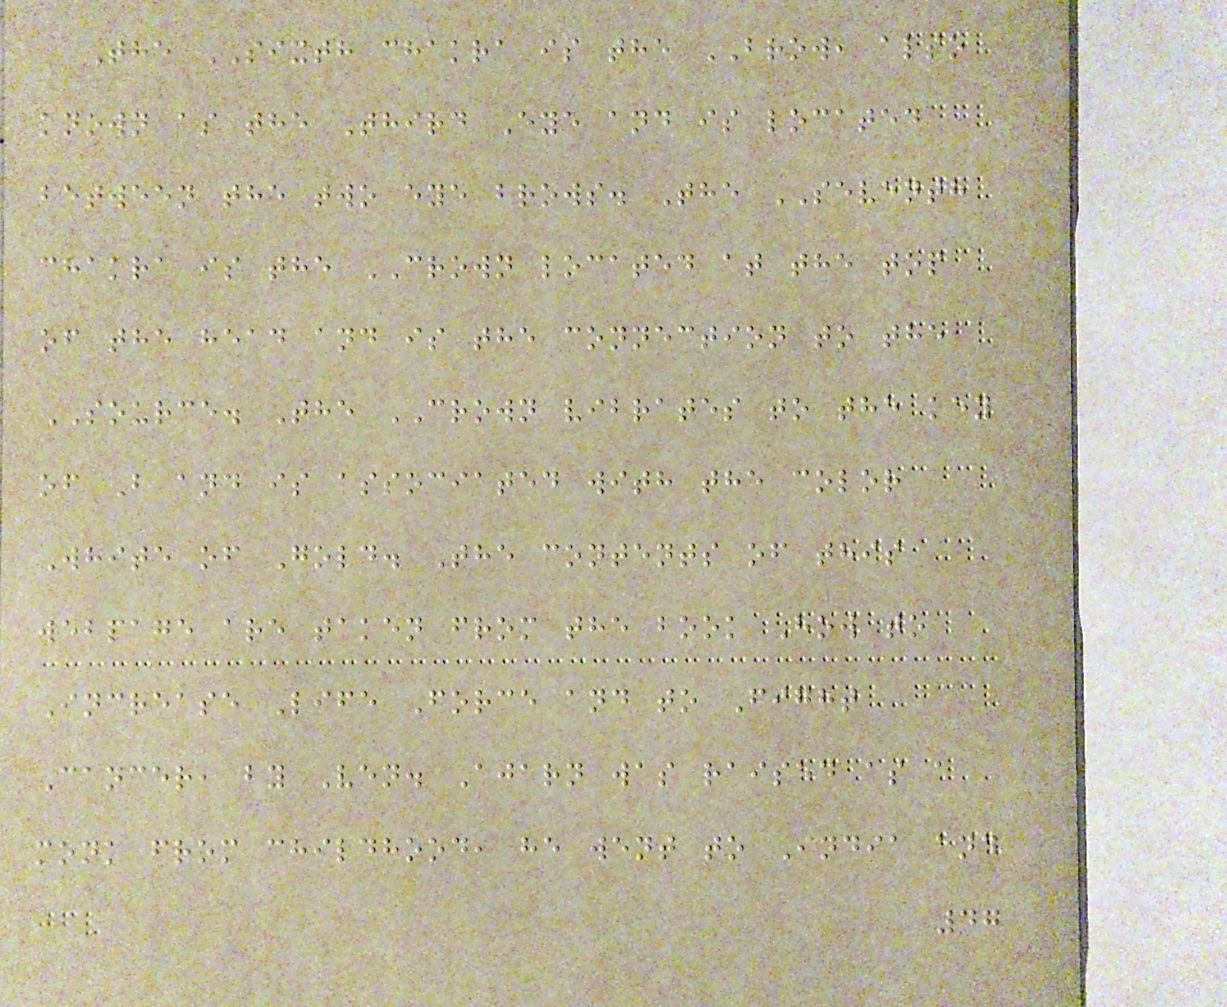The SIXTH chakra is the BROW, also
known as the Third Eye and is located
between the two eye brows. The SEVENTH
chakra is the CROWN located at the top
of the head and is the connection to the
SOURCE. The CROWN vibrates to the key
of B and is associated with the color
White of Gold. The contents of this
webpage are taken from the book How to
Increase Life Force and to Fight
Cancer, by Ven. Ajarn was raised as a
monk from childhood, he went to India and
47
